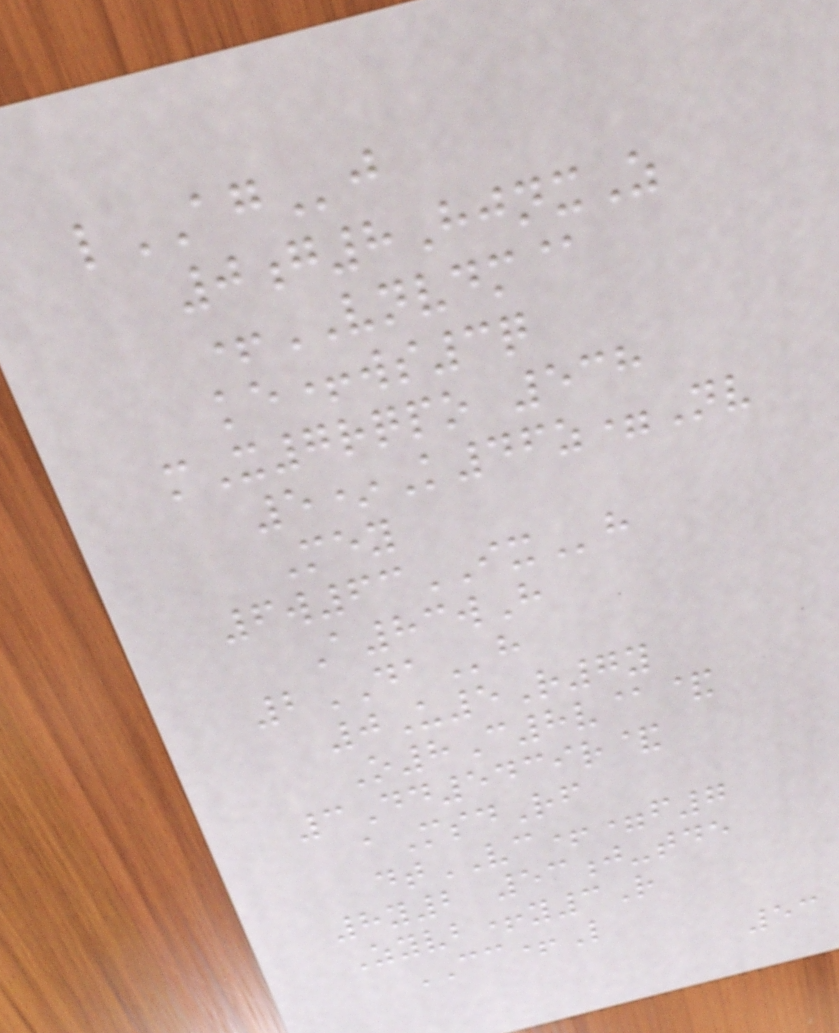lAGj
0g8HjnxZ
+VNVDM@
ke+ws3q
mX7rqpo 538
5*K46z=Nv
Mey
6w63IXh
A83wH
2DAh
0U5R7y
O8C8v@&
3Dd5439r&
aMsdRf
dtVC+=f7
8y2 53j-tde
Zyvb+y3R
CC+L
53
